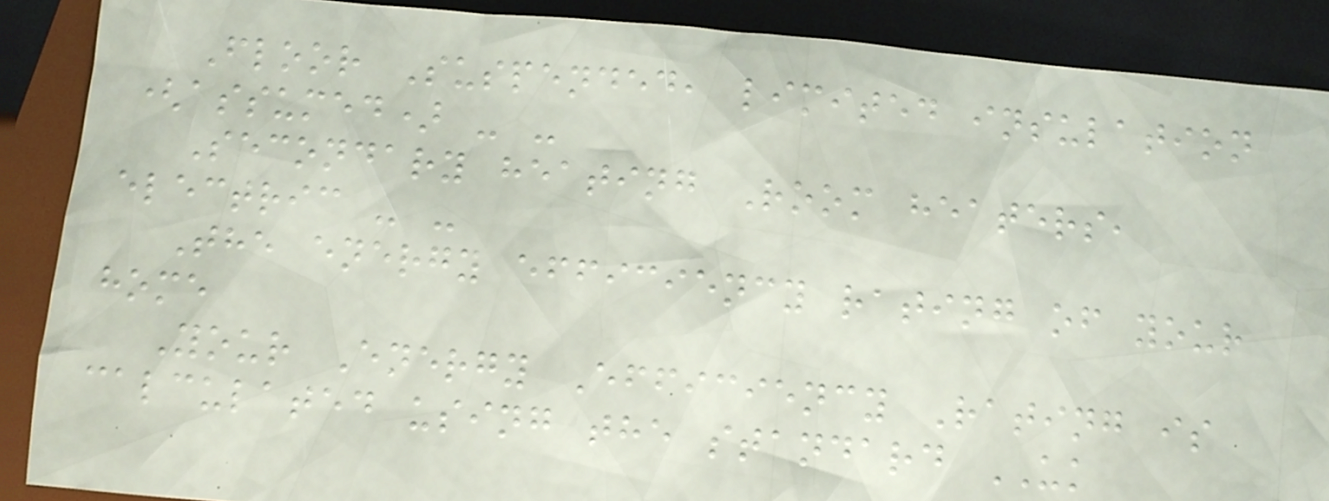Floor Suspended, limited insulation
(assumed) - -
Secondary heating Room heaters,
electric - -
The energy efficiency rating of your
home
Your Energy Efficiency Rating is
calculated using the standard UK
